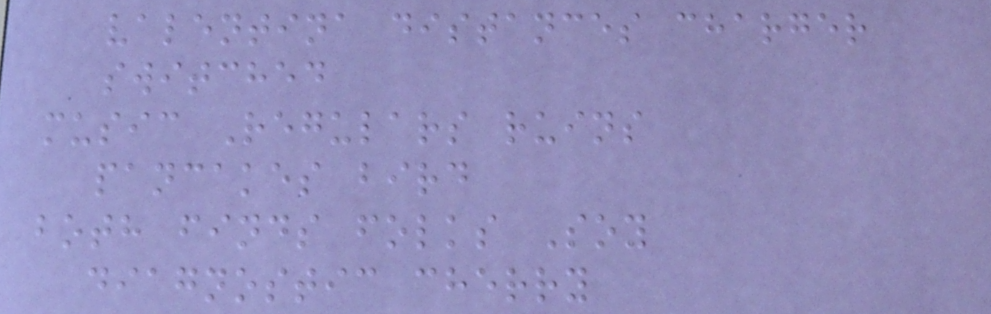valentina distances charger
switched
music Regulars ruins
pancakes bird
both finds folks Soy
diagnostic cherry
